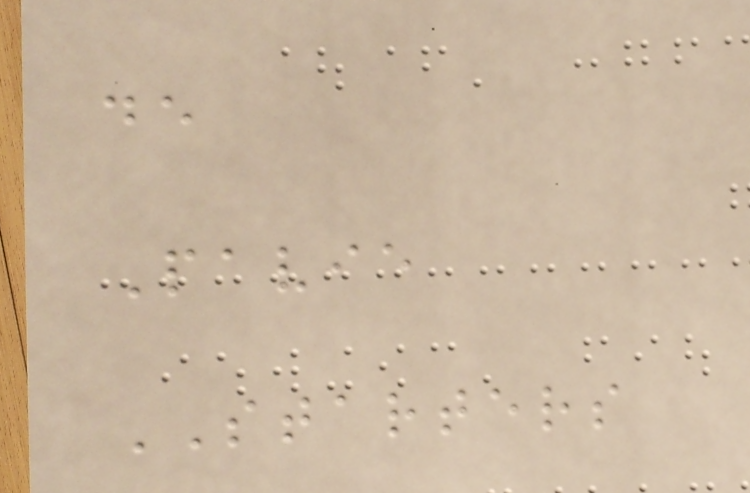de
Pavie
STARTERS
